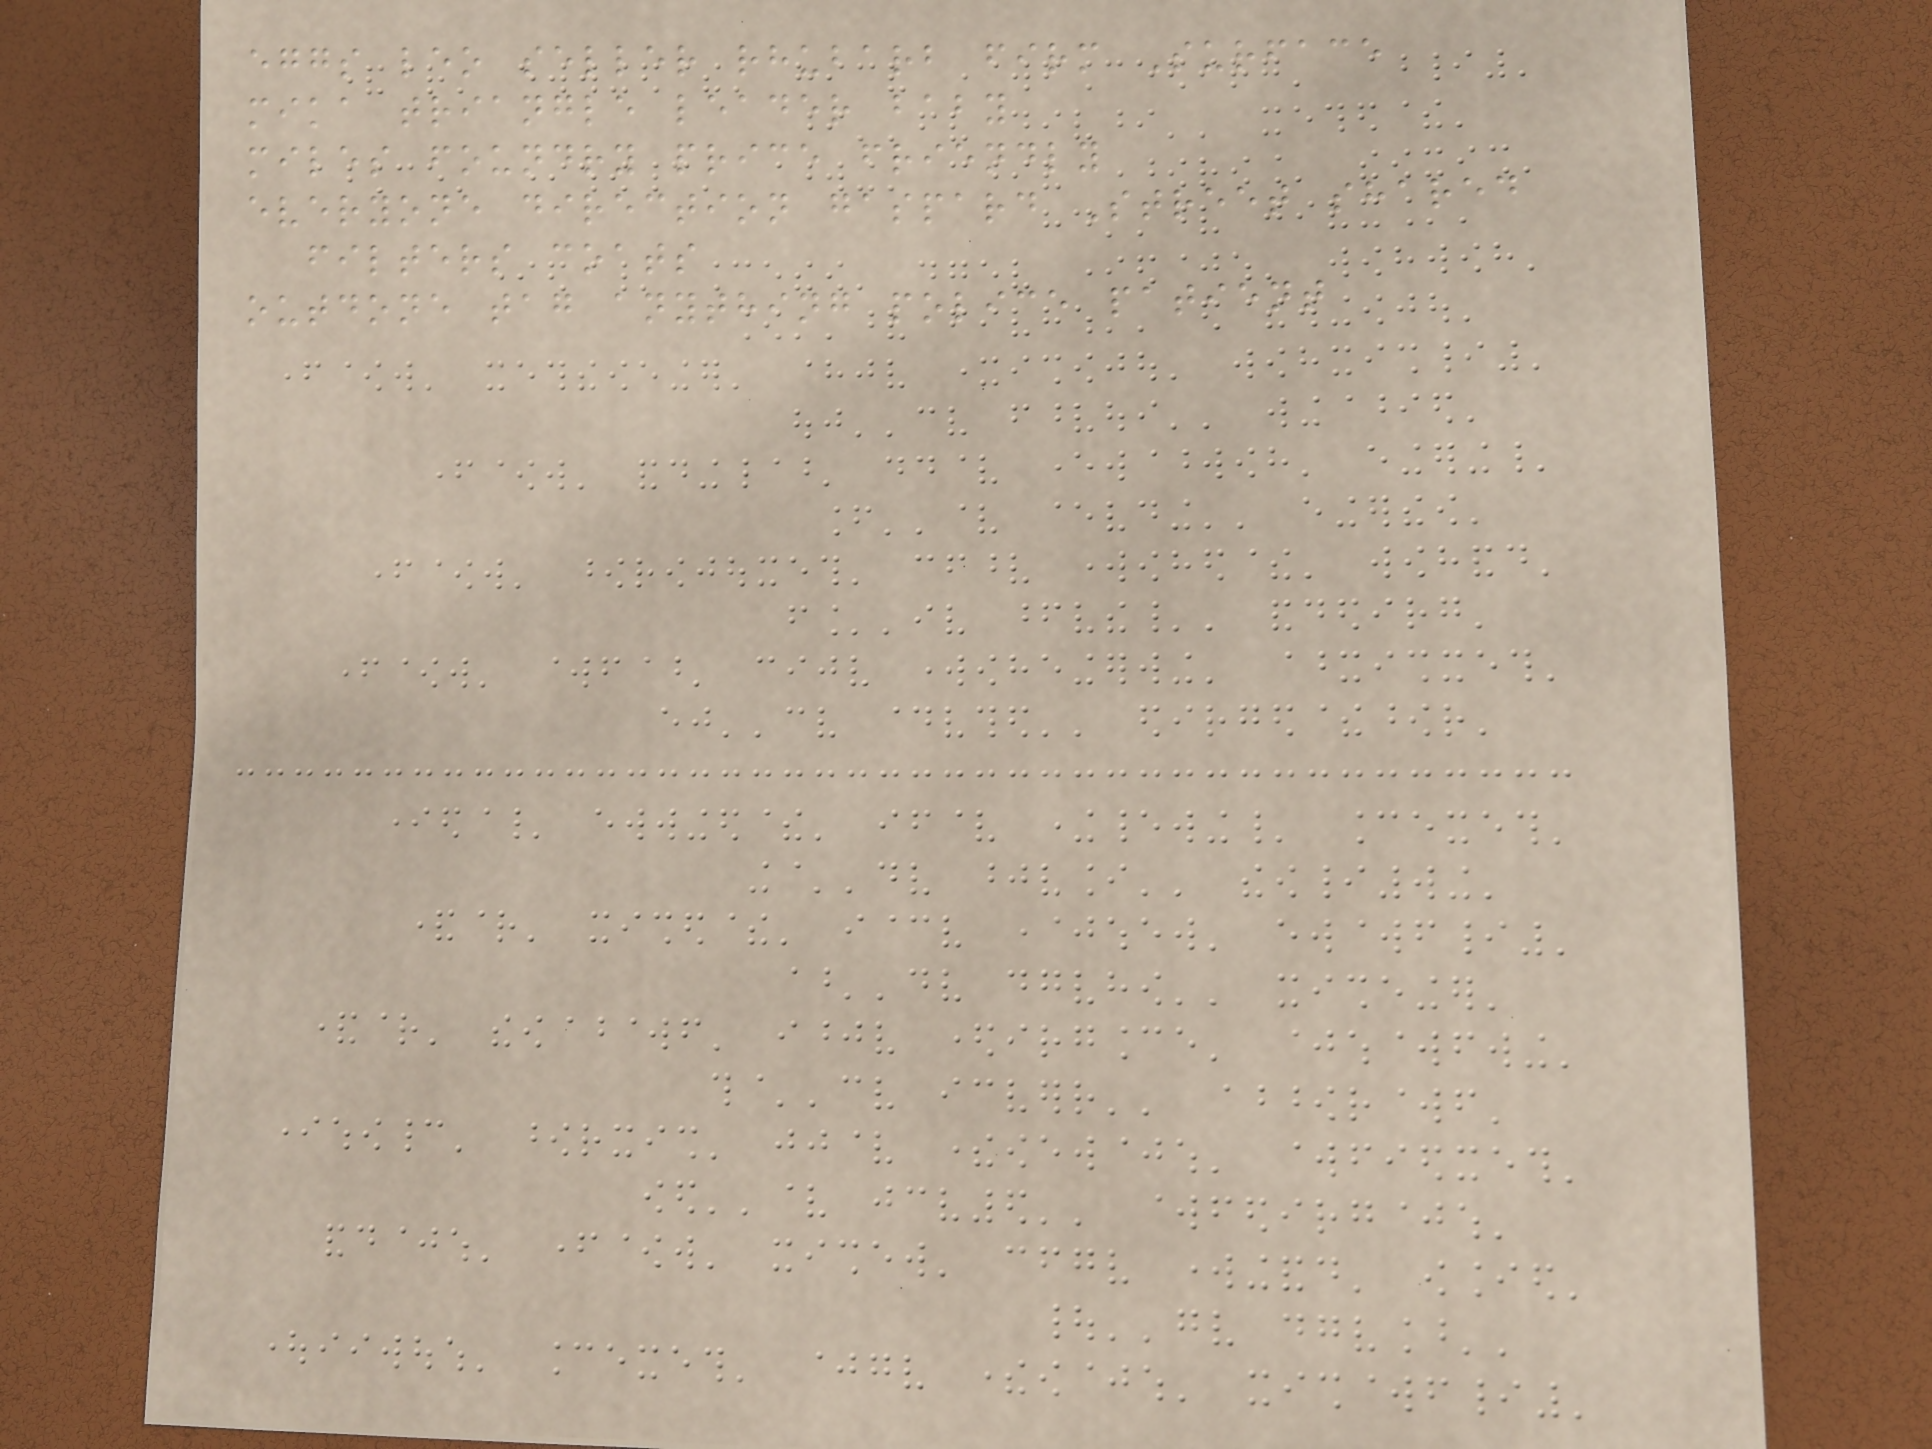eggs leo seller rhubarb firm Surface
mika triangle leader baby
miles foundry price friendly
everyone direction gaspard Street shared
filters coats
outdone tag anything police patient
